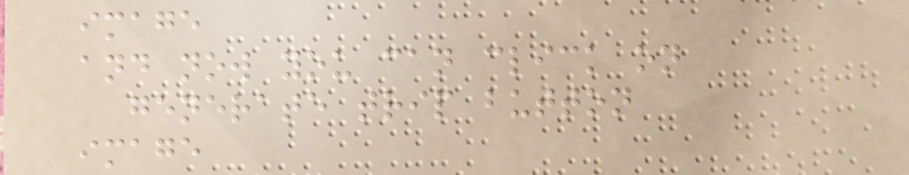image
and now you can click on
generate trip button
image
